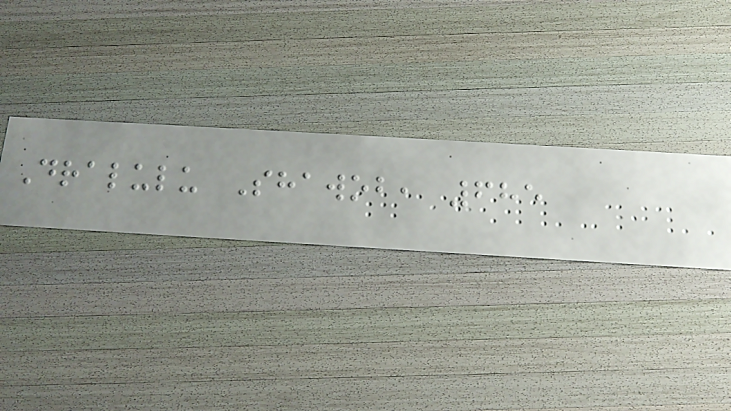Dralulu Shawob, 685
